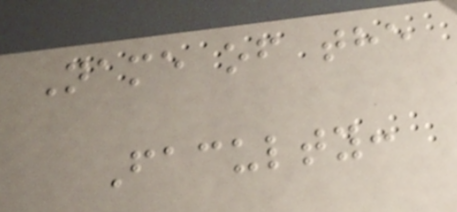Name of the
Faculty:
